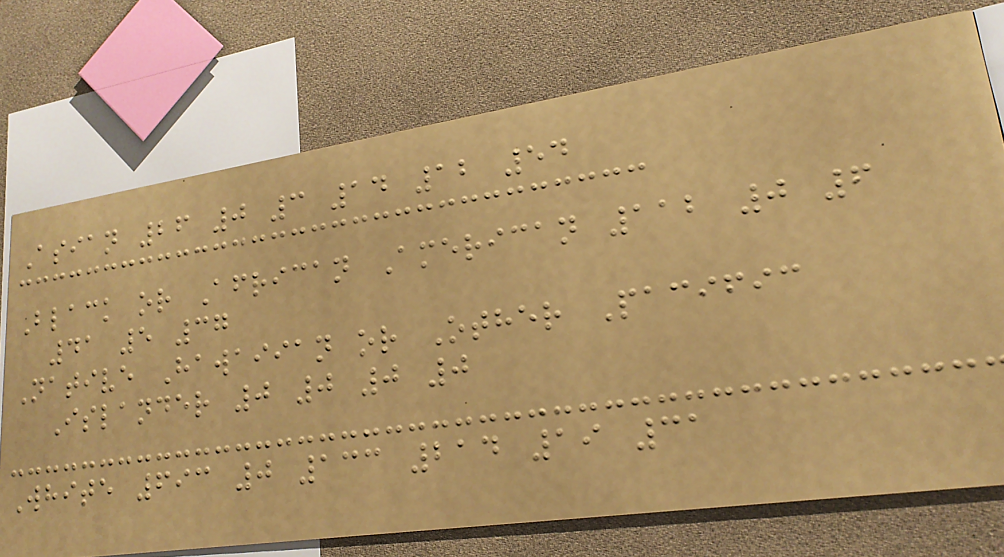Asian 26 0 3 14 12 54
Black or African American 112 0 6
41 5 37
Native Hawaiian or Other Pacific
Islander 0 0 0 0
White 693 0 133 214 19 31
